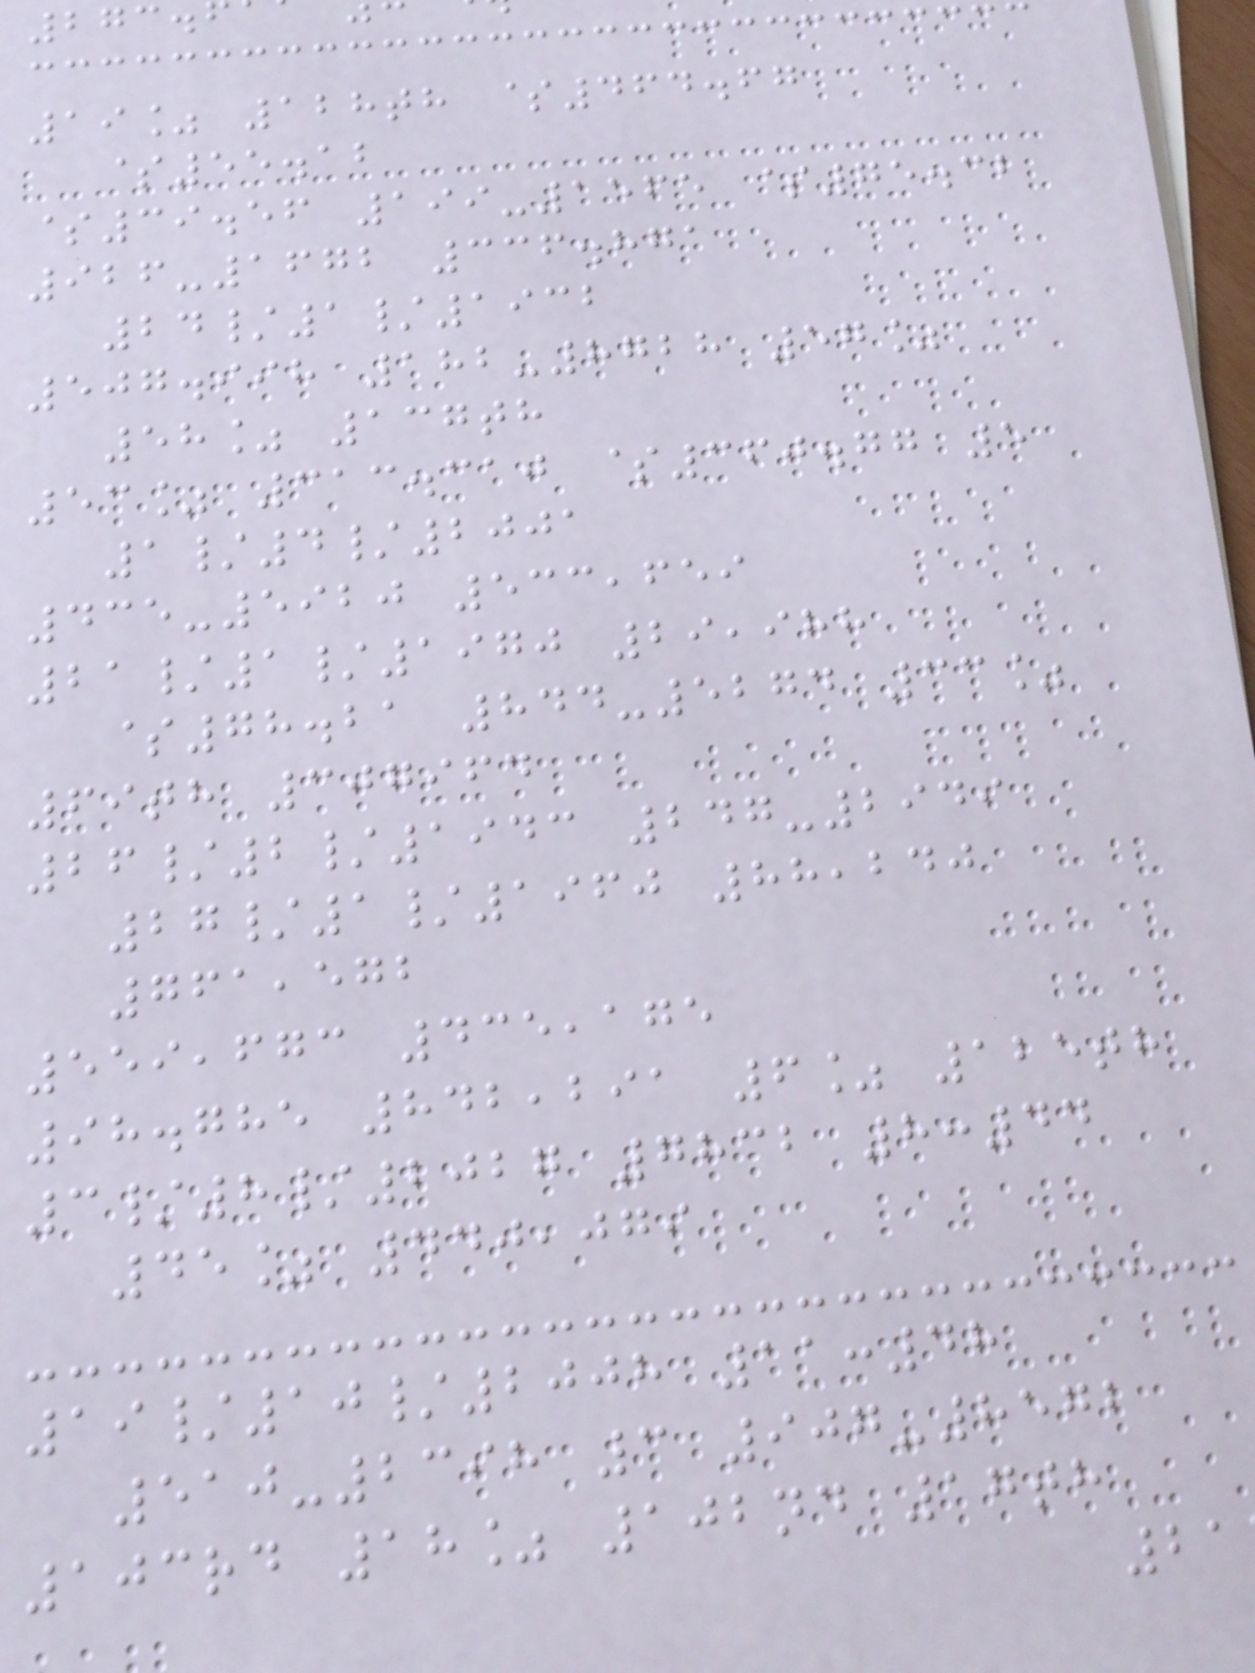273.
19% 128th $464.67
$55.12
$39.56 199-1565 $75.32
926-1672 336.871
24/1/1932
507.998 182-8728 57%
58% 137th
53% 313.310 $360.77 5
1/4/2001
435-5920 533,659
21/1/1970 29,988
$78.21 844-5274 33%
69th 307964
26/2/1943 247-2949
27/1/1960 88,240
761,572
559,673 435,175
98.785 842,291 6% 125th
3/8/2027 7832 8:44
45% 440,079
19/10/2008 11:48
510-2398 3 907-8572
103rd 18% 102nd 17th
